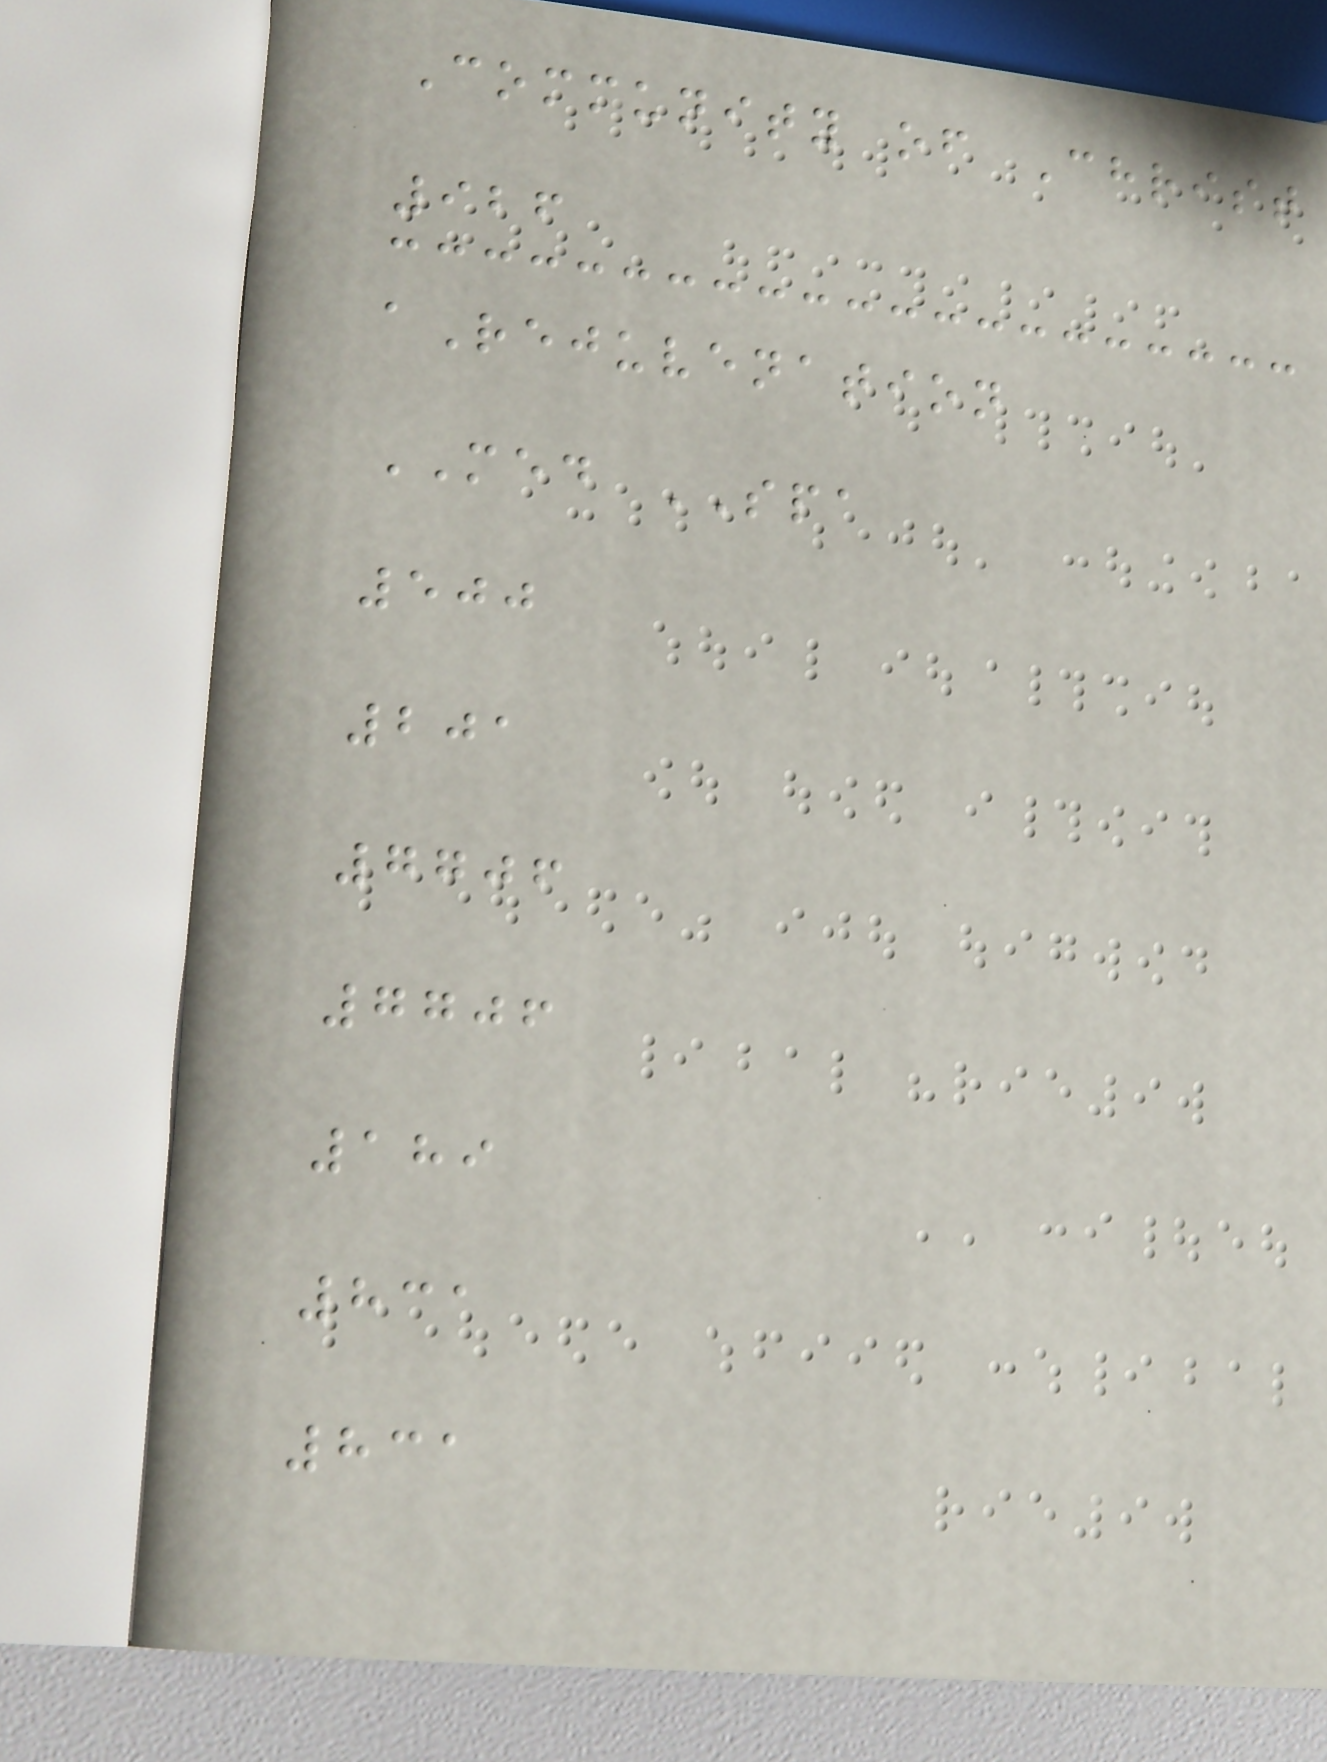Community of Christ
926
aRejuvenation
MED SPA
500
201
7706
7706
189
831
831
